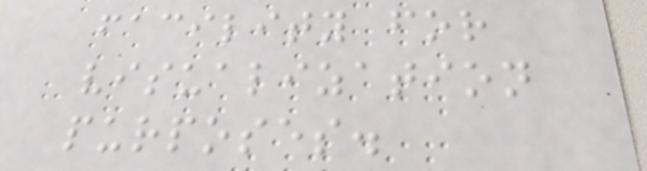facility for
visualization
purposes.
